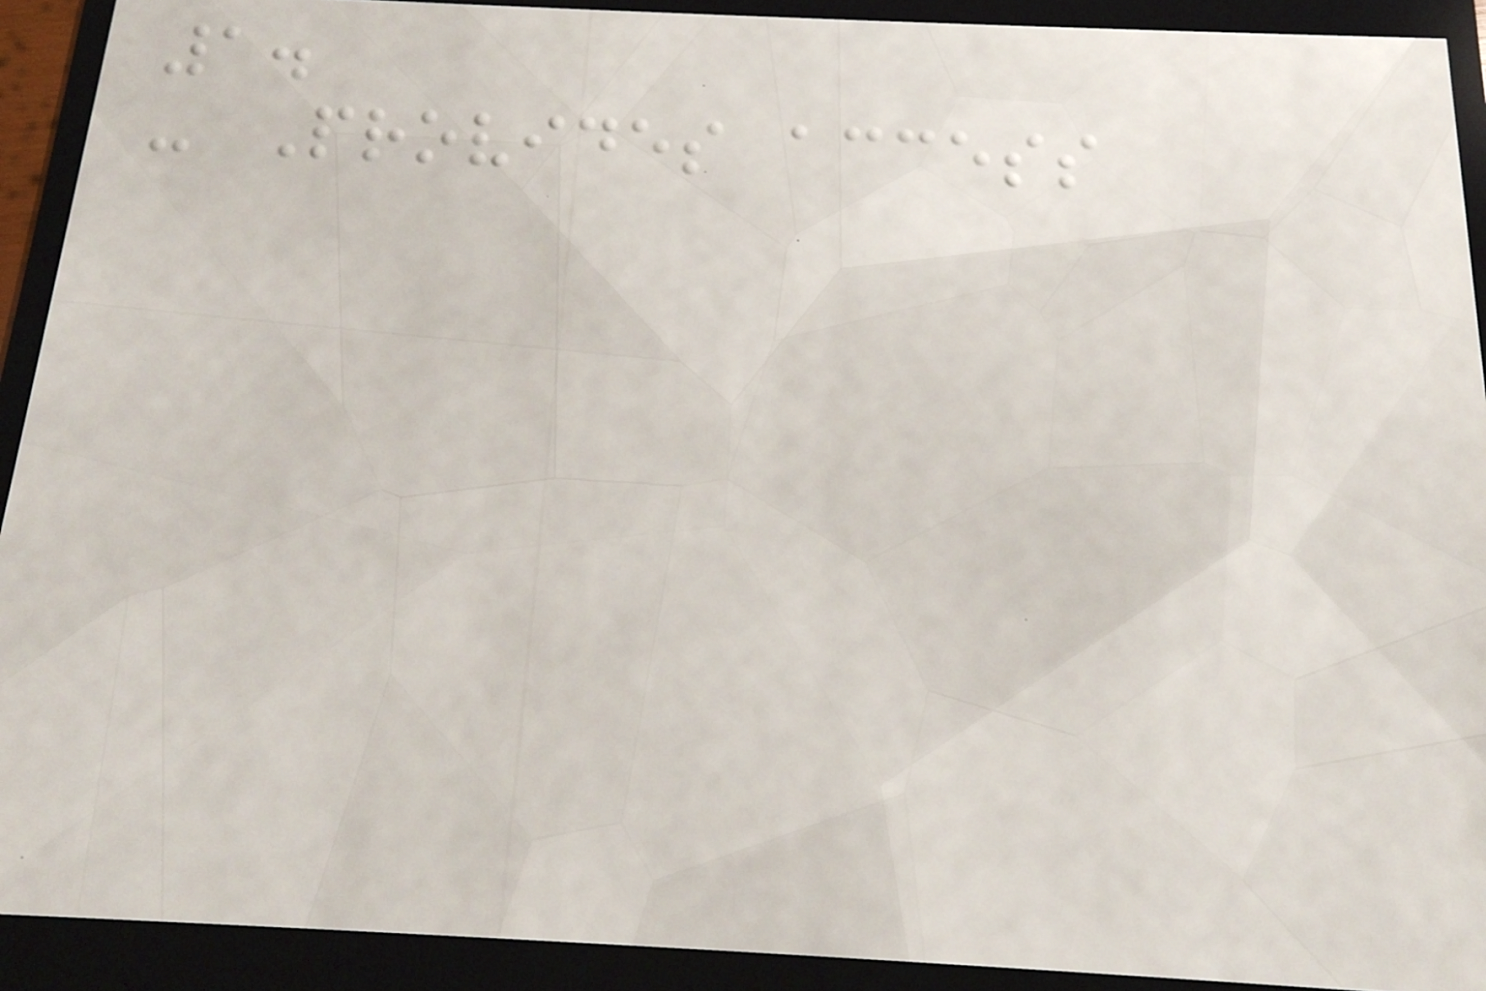1.
- Provides access
